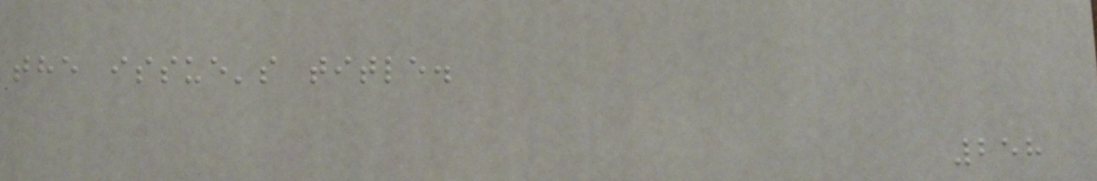the issue's title.
258
